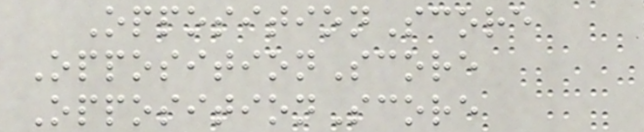OppositionScore
OppositionScore
OppositionScore
